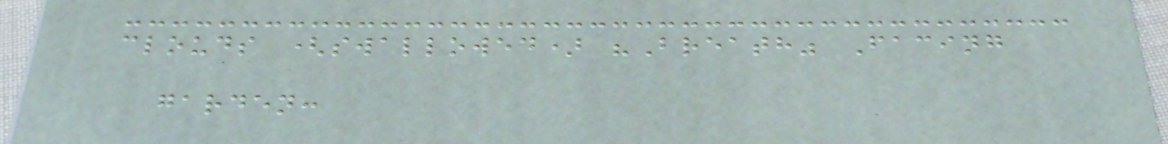clouds (swallowed) "Breath" Facing
garden:
